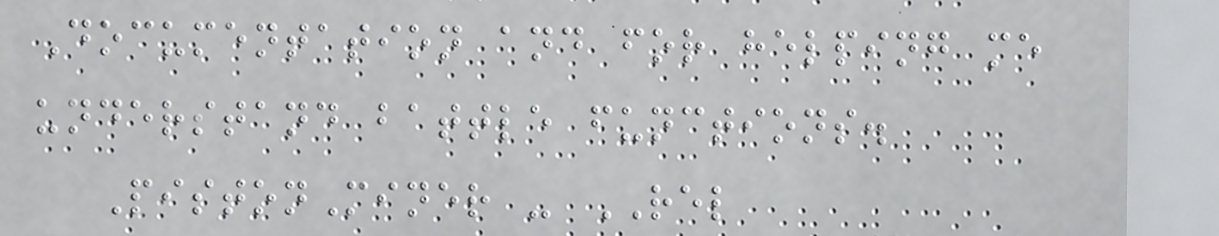Documentation and for helping me
understand battle functions.
PistonMiner - REL
